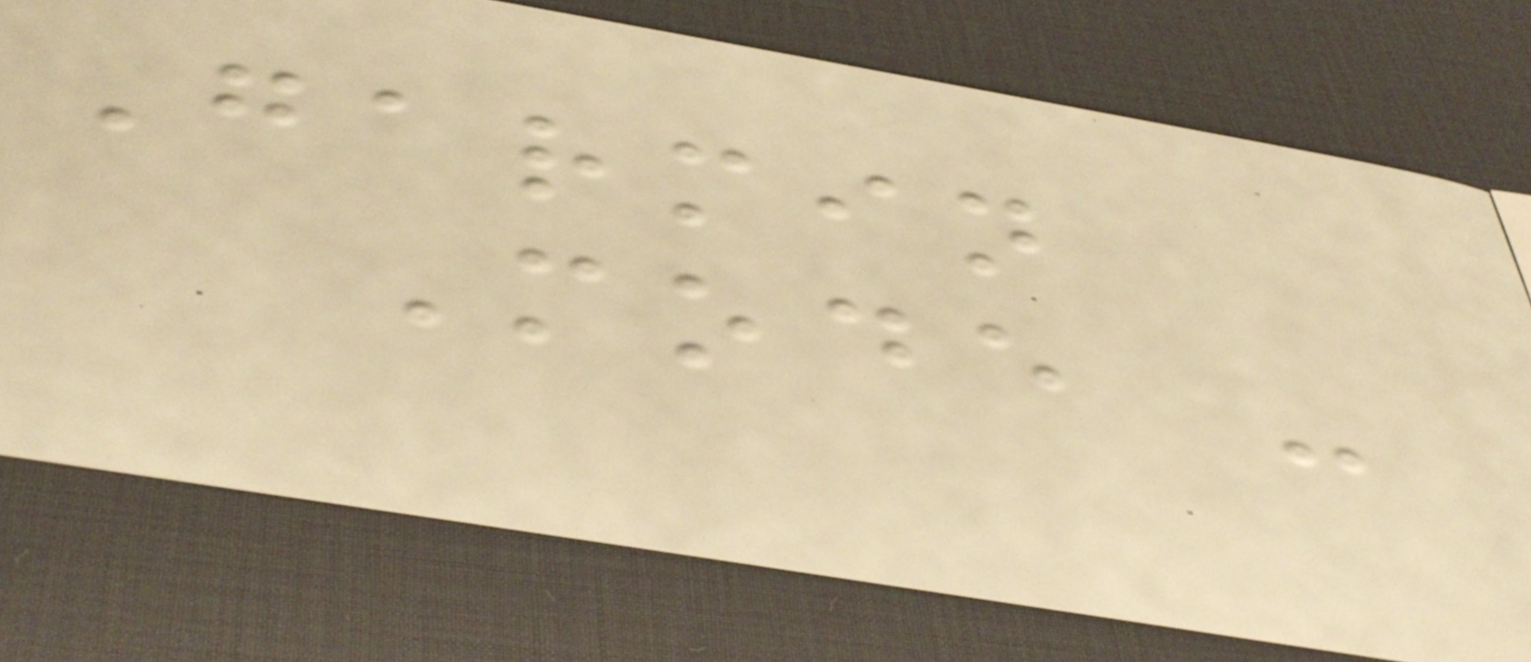Garmin
Mode -
